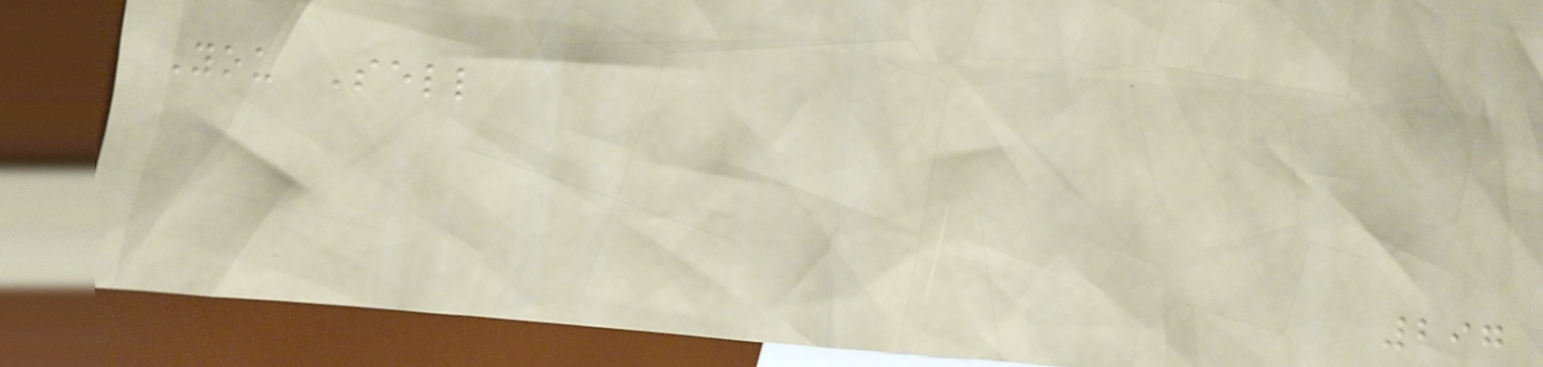You Sell
297
